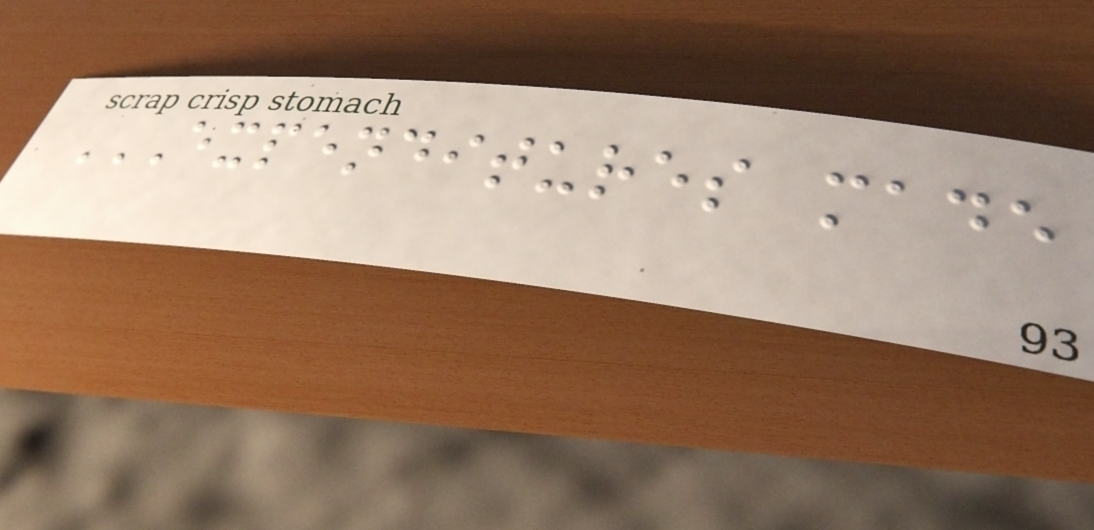EXPENDITURES MADE
